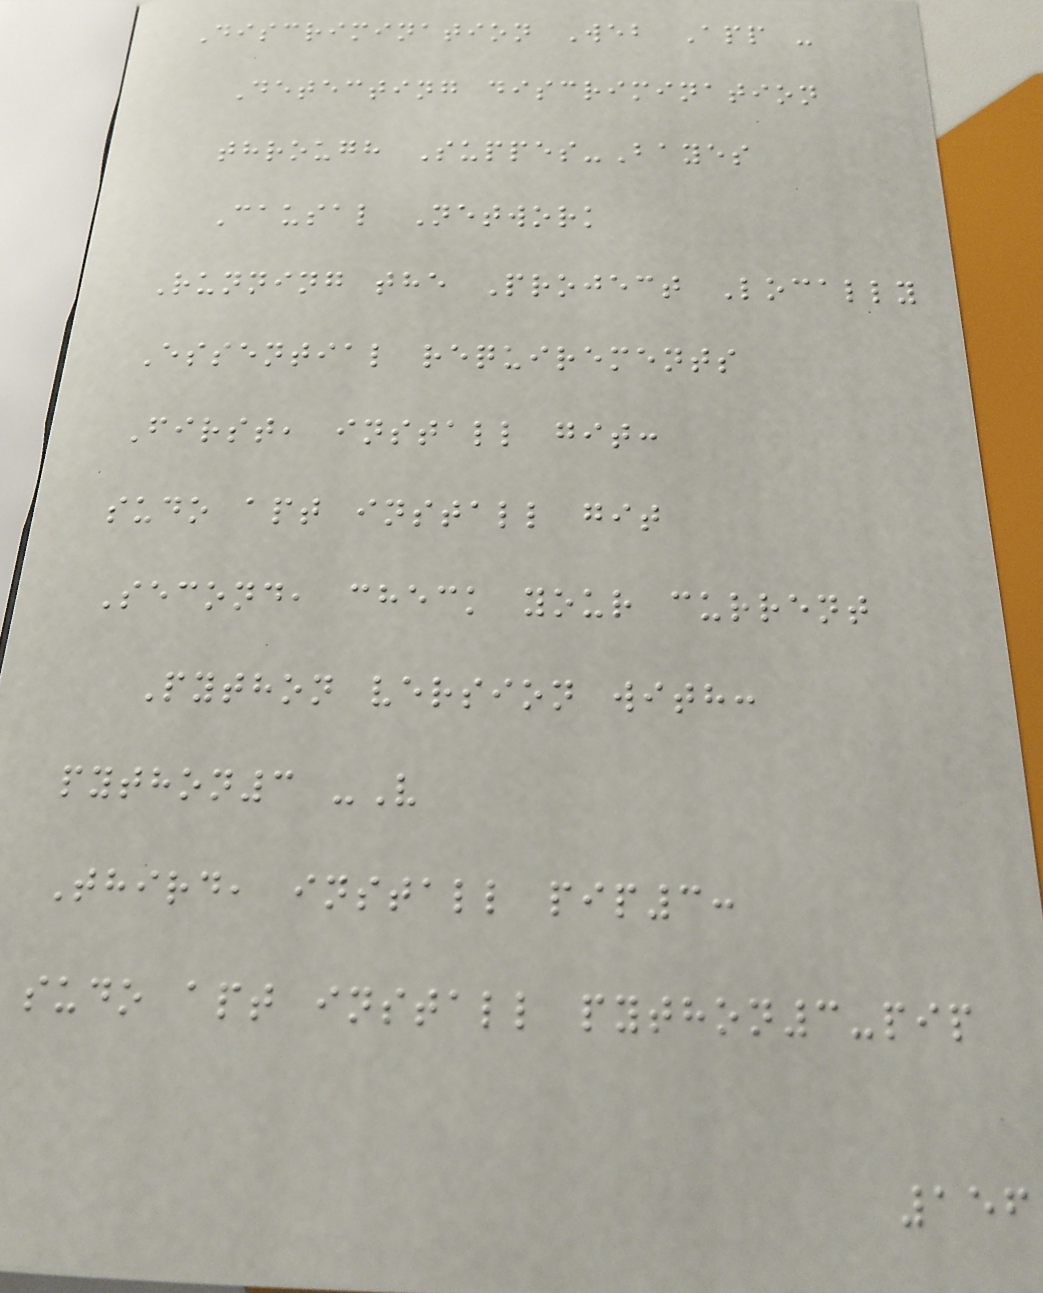Discrimination Web App -
Detecting discrimination
through Suppes-Bayes
Causal Network
Running the Project Locally
Essential requirements
First, install git:
sudo apt install git
Second, check your current
Python version with:
python3 -V
Third, install pip3:
sudo apt install python3-pip
156
